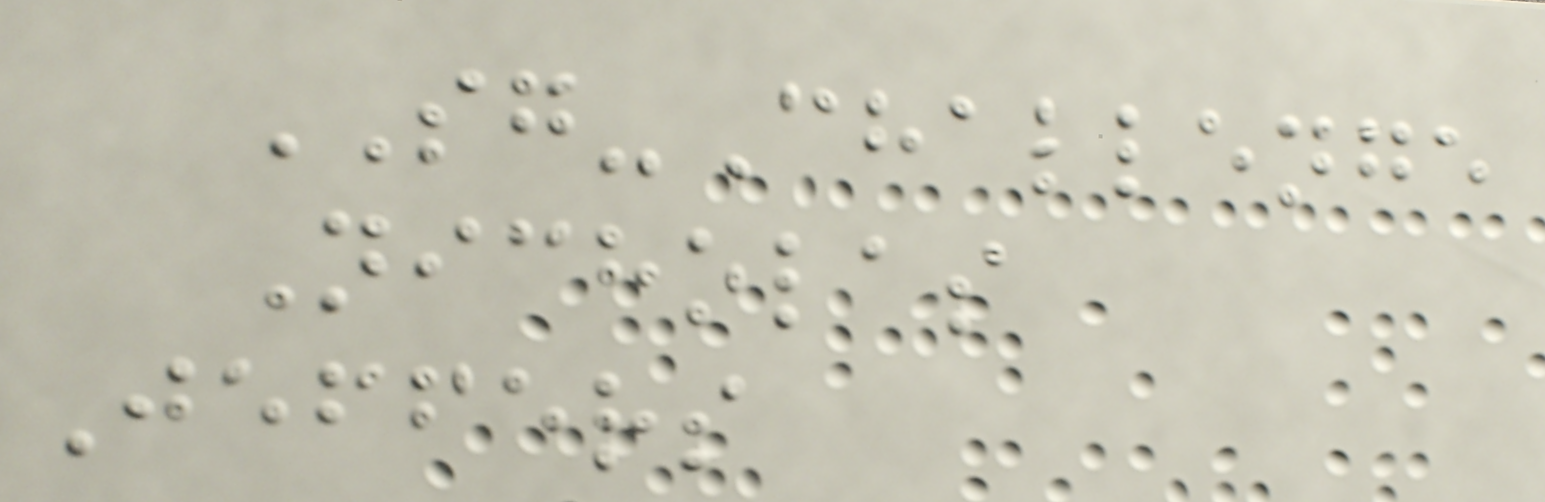SG-Challenge
Nicholas
Jeffers
